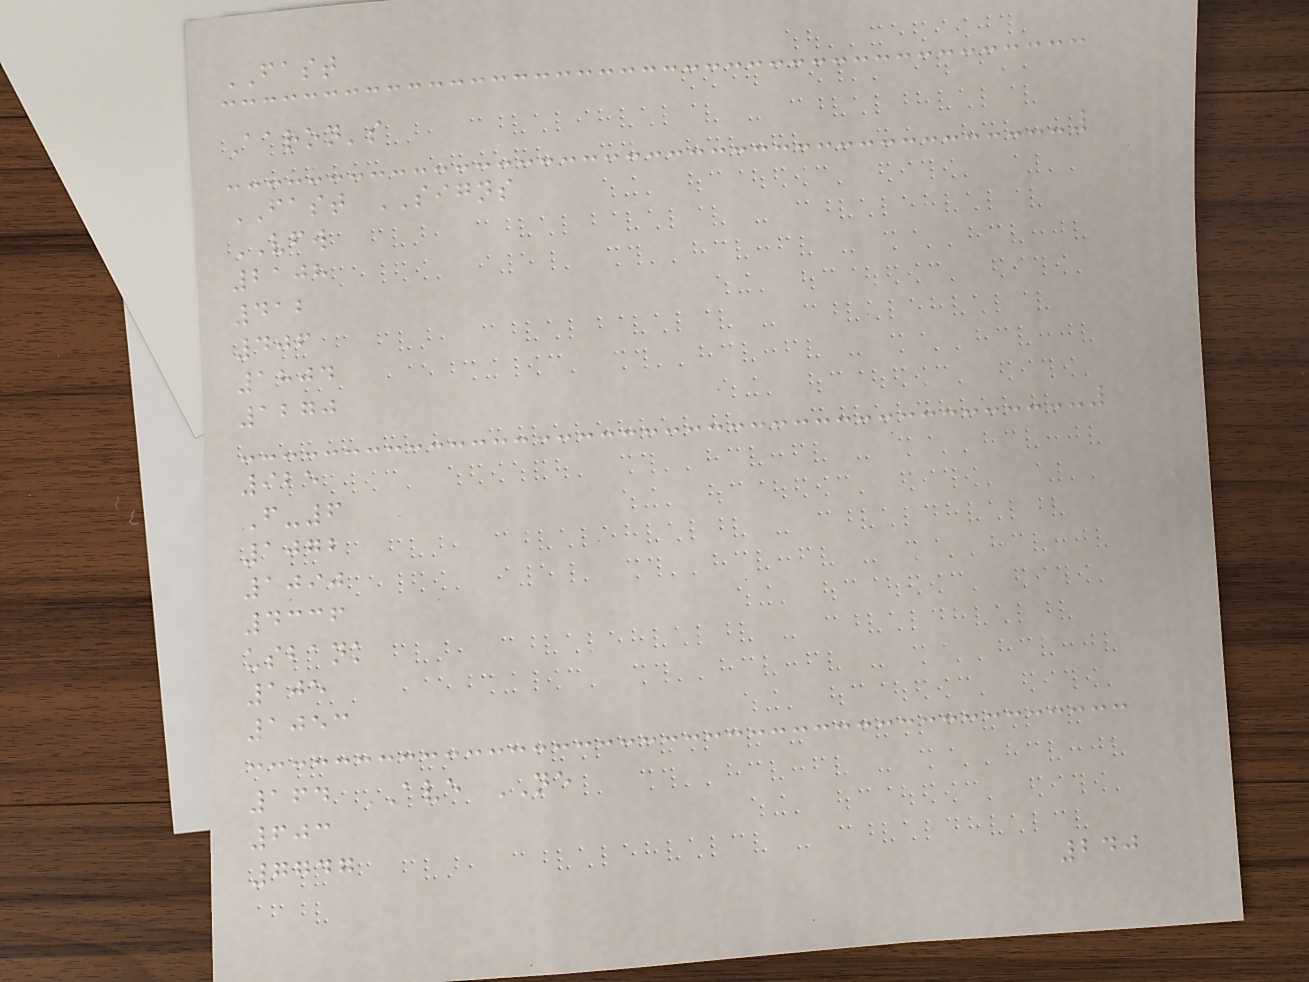FAST
Aaron's
FAST SIGNS
VFW
2108
412
406
1804
1270
925
F-6
1072
1090
4336
usbank
105
1053
164 AVE NE
603
7747
240
